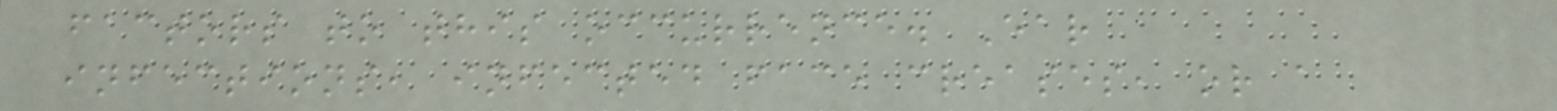factors to this occurrence. Ear
infections, infected face creases, or a
